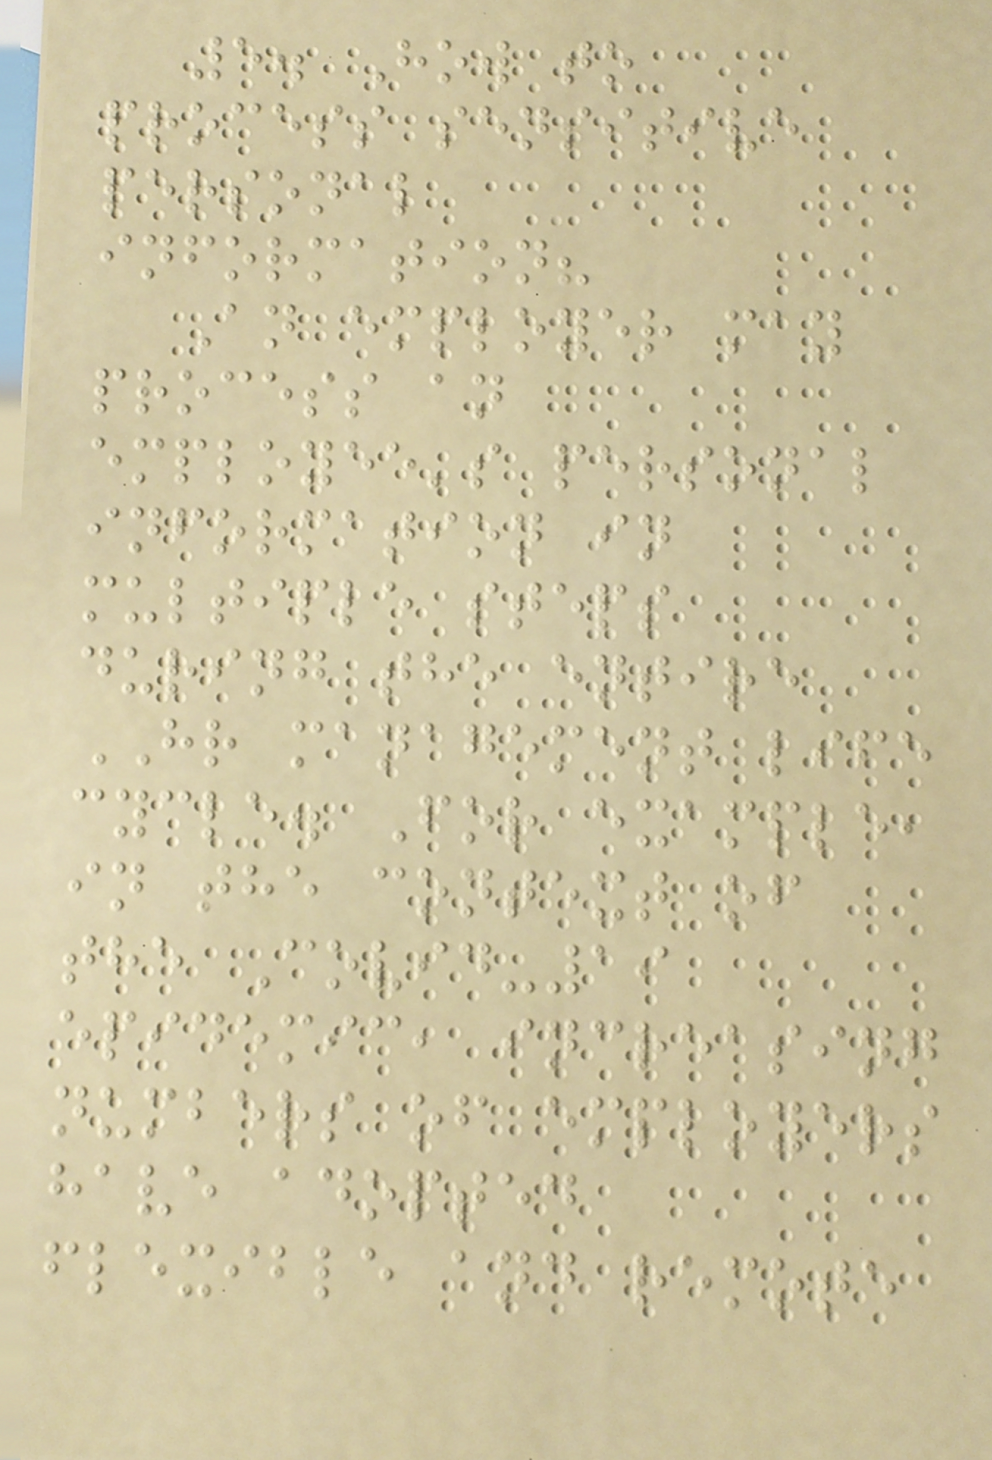5. How to
process sensitive
personal
information?
An employer may
process an
employee's personal
information in
multiple steps
during the entire
HR management life
cycle. For example,
in the context of
the Covid-19
epidemic, increasing
numbers of employers
have adopted
flexible and remote
